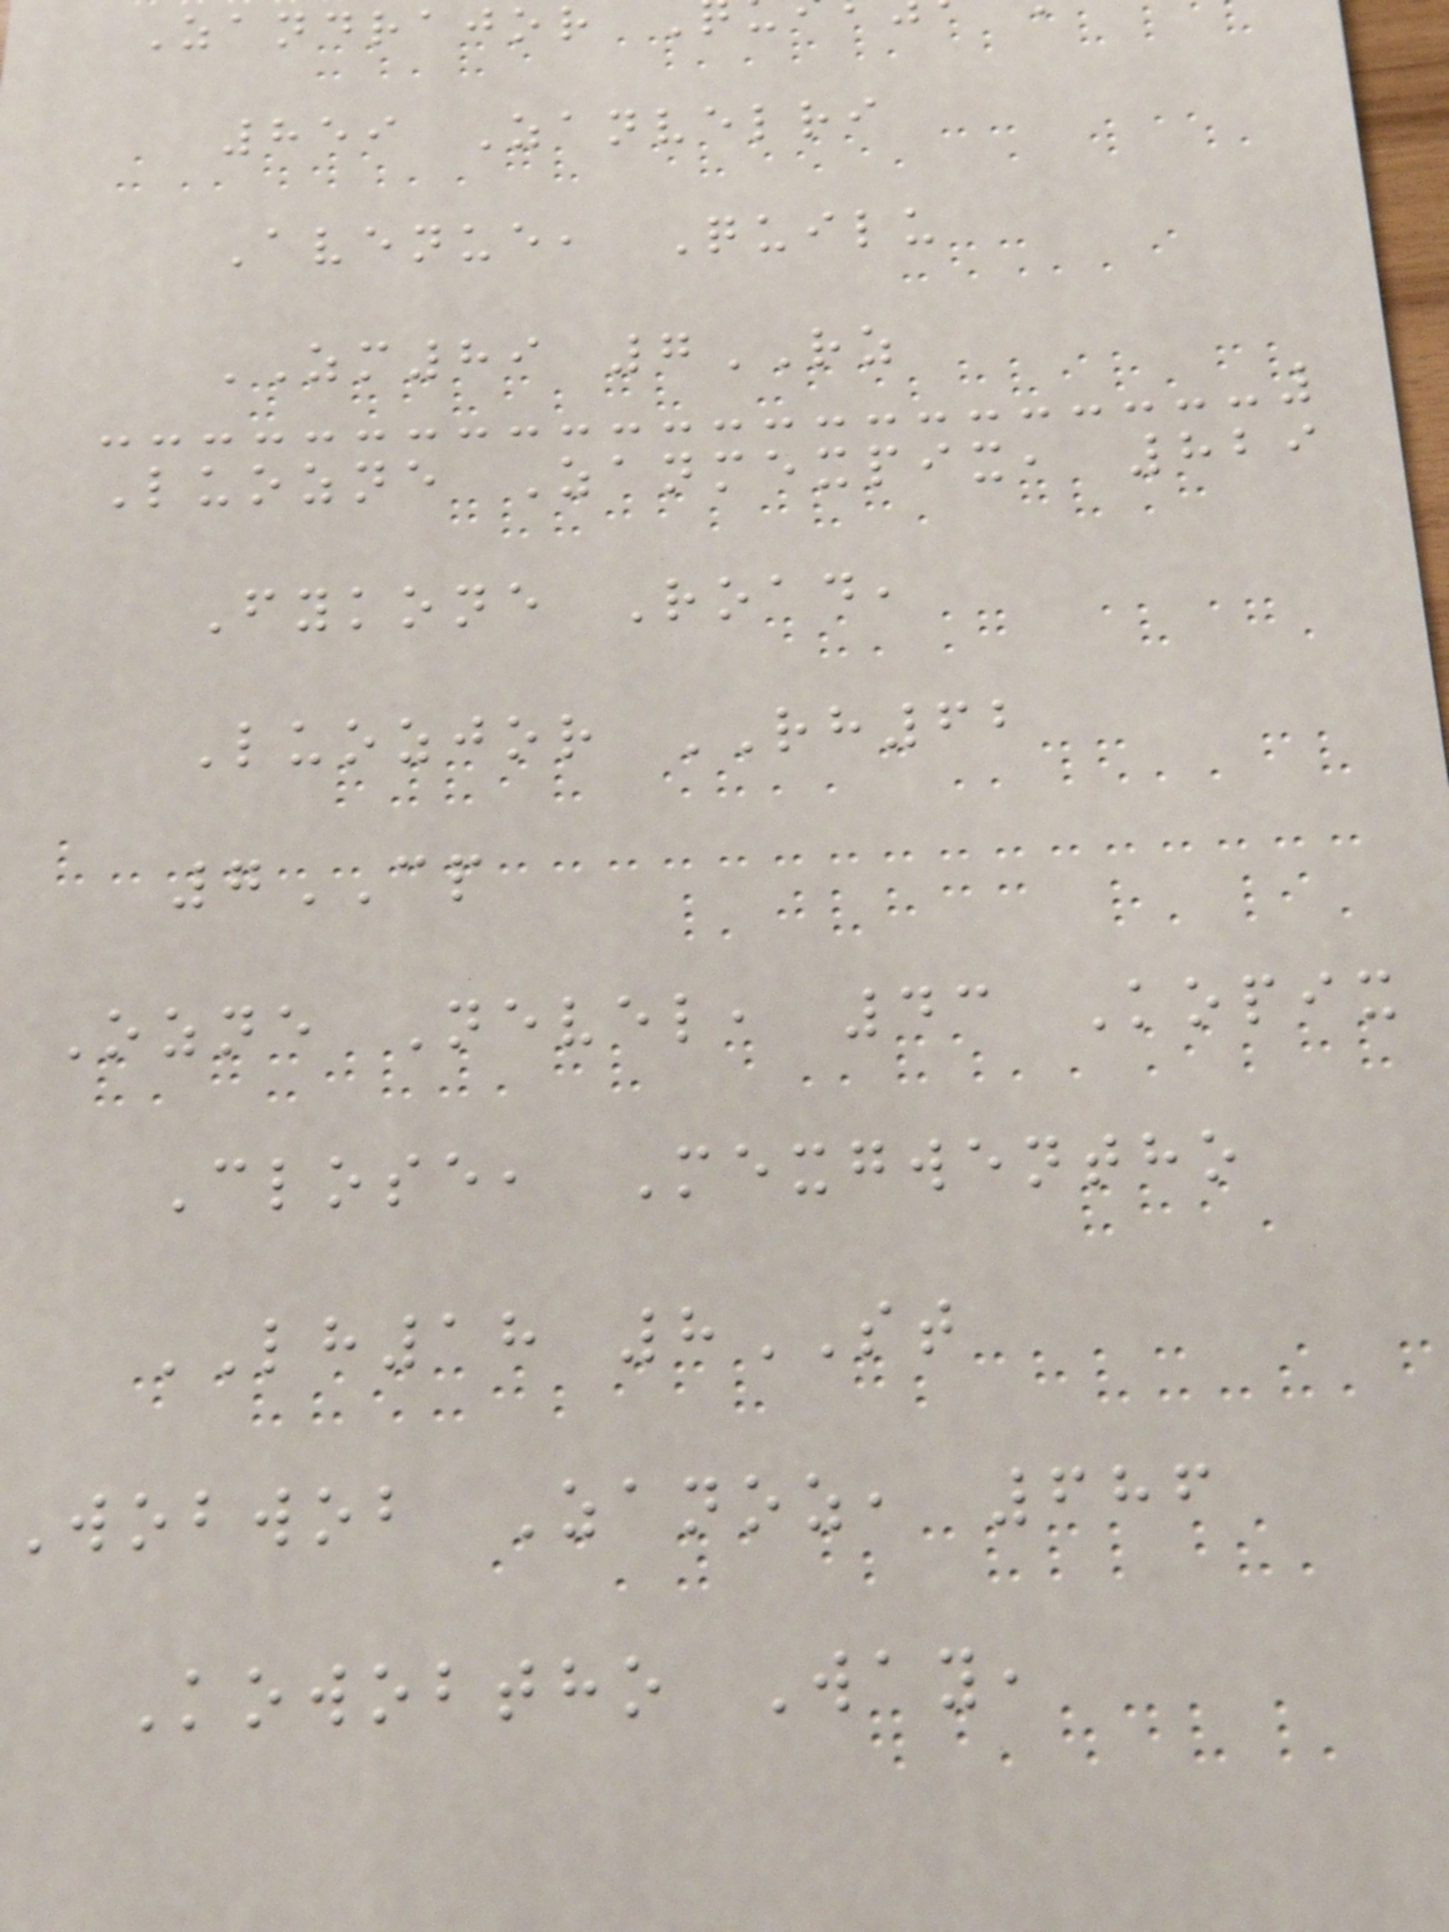Zandrajor
859 Zanvelri
Avenue, Quilu
ZM89 7RZ
Luozne Zanmexpix, 829
Fykone Road,
Luozjor RH62
7CP
Ozne Nevel, 43 Kopix
Close, Mexgwentho
LH18 8ST
Wobwob Zanoz, 686
Kowobtho Way,
